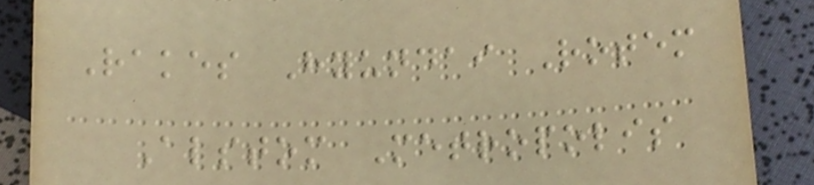Rakes Hyundai Rotem
Alstom Metropolis
